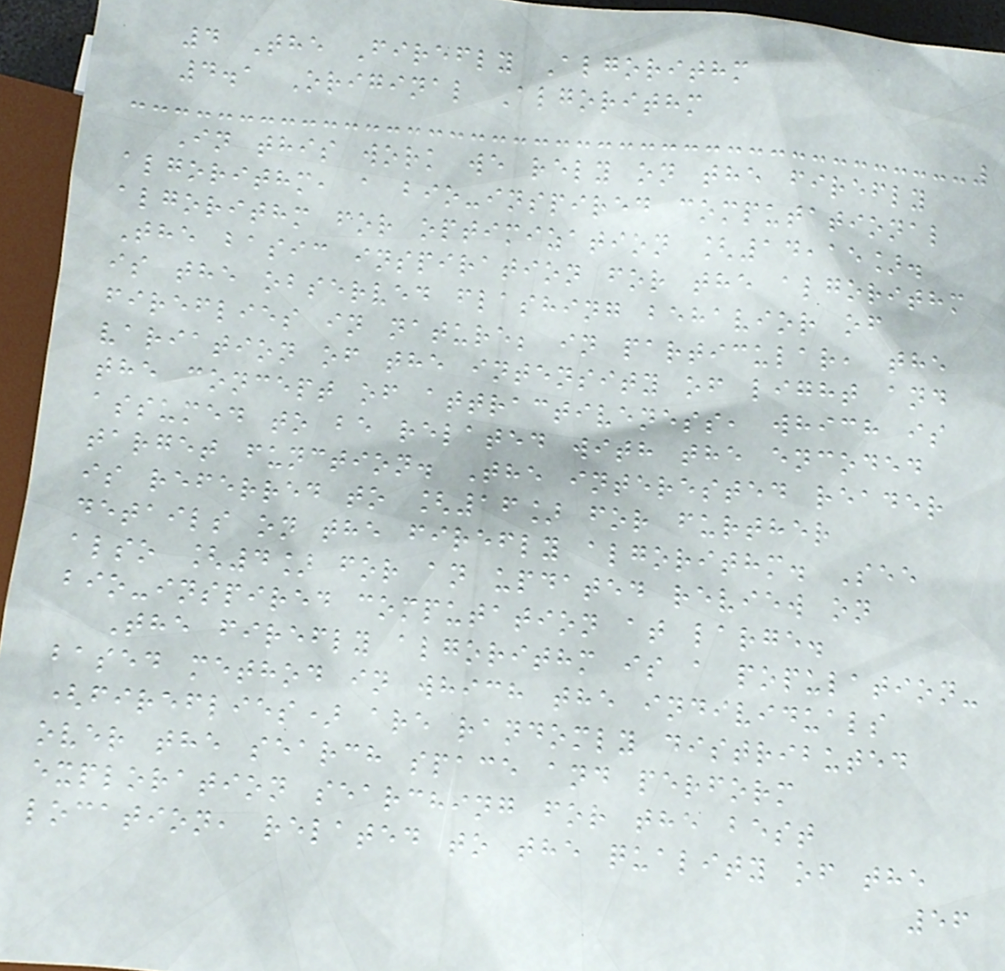4 The Firefly Algorithm
4.1 Original Algorithm
In this work we rely on the firefly
algorithm, a bio-inspired computational
algorithm for optimization [14,15].
The basic inspiration for the algorithm
is the observed flashing behavior of
fireflies in nature; in particular, the
variation of the intensity of light and
the concept of attractiveness, which is
assumed to be related with the encoded
target function. The interested reader
is referred to [16] for further
details on the firefly algorithm. See
also [4] for an updated review on
bio-inspired computation at large.
The firefly algorithm is a population-
based method in which the individuals
(fireflies) are randomly distributed
over the search space and perform
exploration searching for the best
location, related to the quality of the
56
